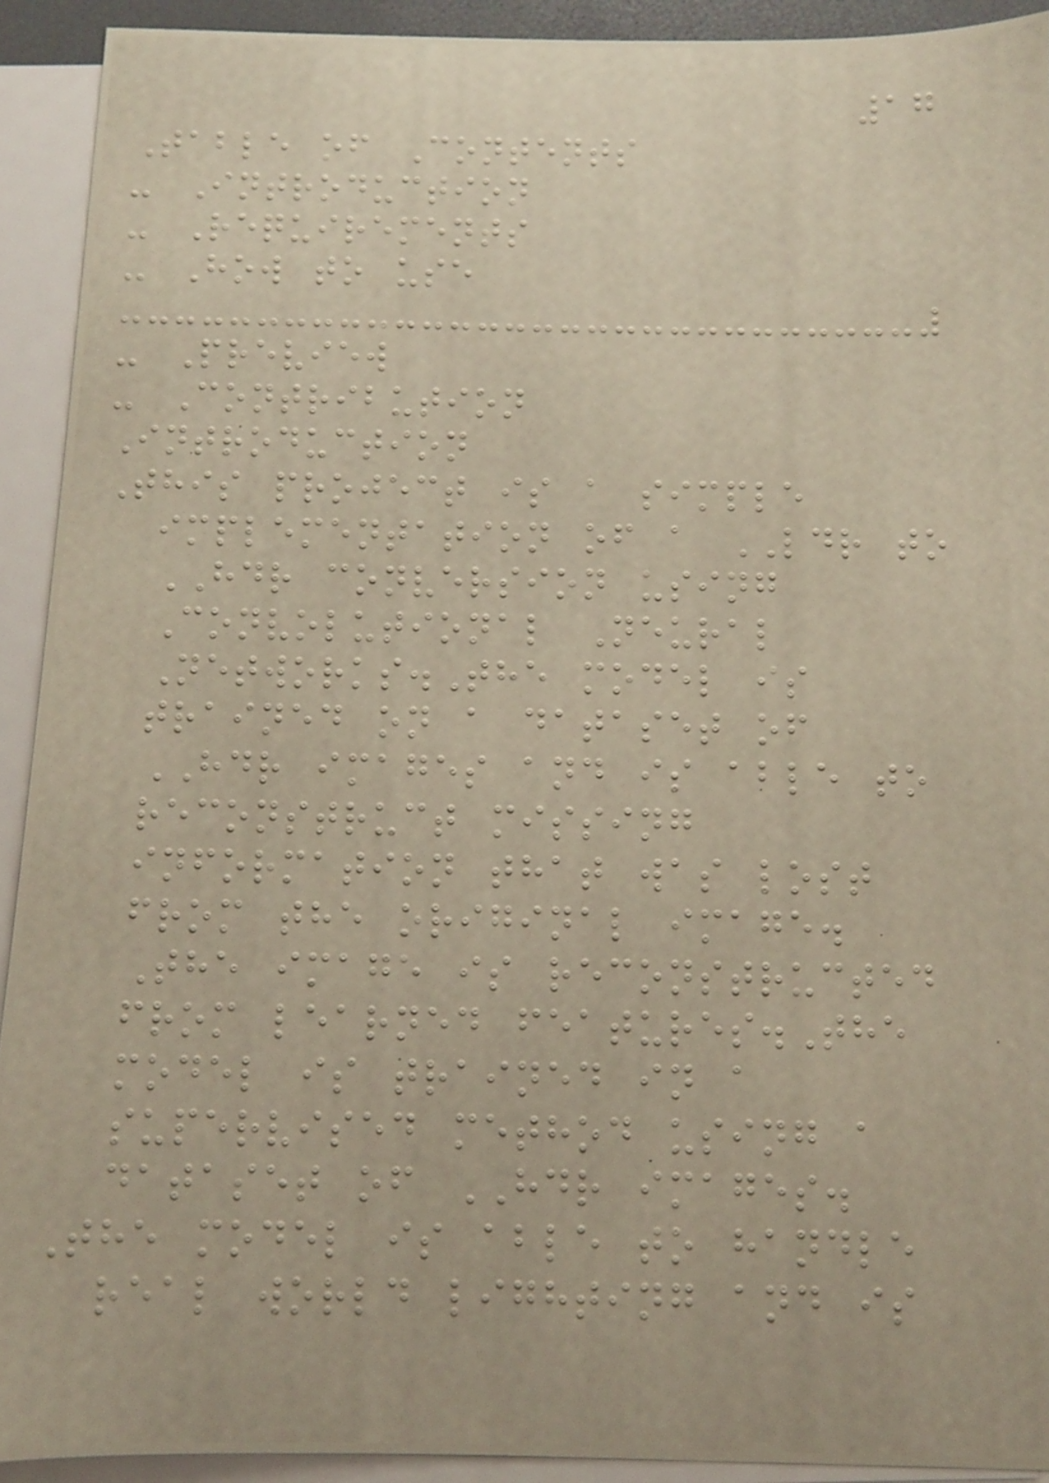17
Table of Contents
- Introduction
- Requirements
- How to use
- Preview
- Contribution
Introduction
This project is a simple
implementation of a LDR to
HDR conversion using
Convolutional Neural
Networks.The model is
trained on a dataset of
HDR images and is able to
reconstruct missing
information that was lost
from the original image.
The image is reconstructed
from learned features.The
model is trained in a
supervised method using a
dataset of HDR images.
The model is able to handle
real world lighting and is
